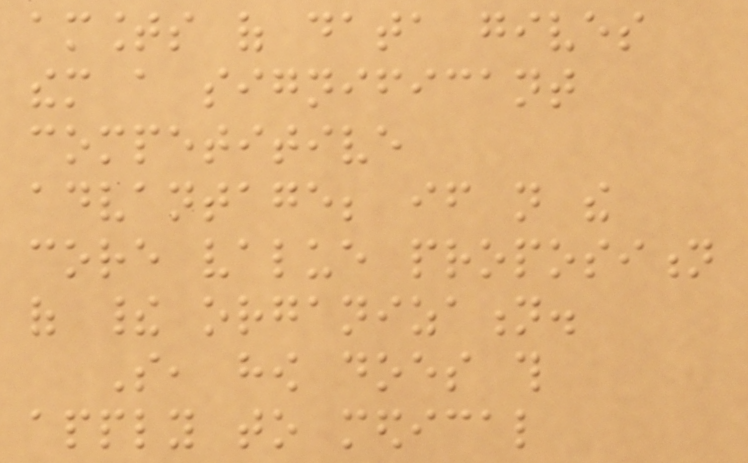amounts of data gives
them a significant
competitive
advantage; if not the
core value proposition
of their organization.
So, how does this
apply to medical
